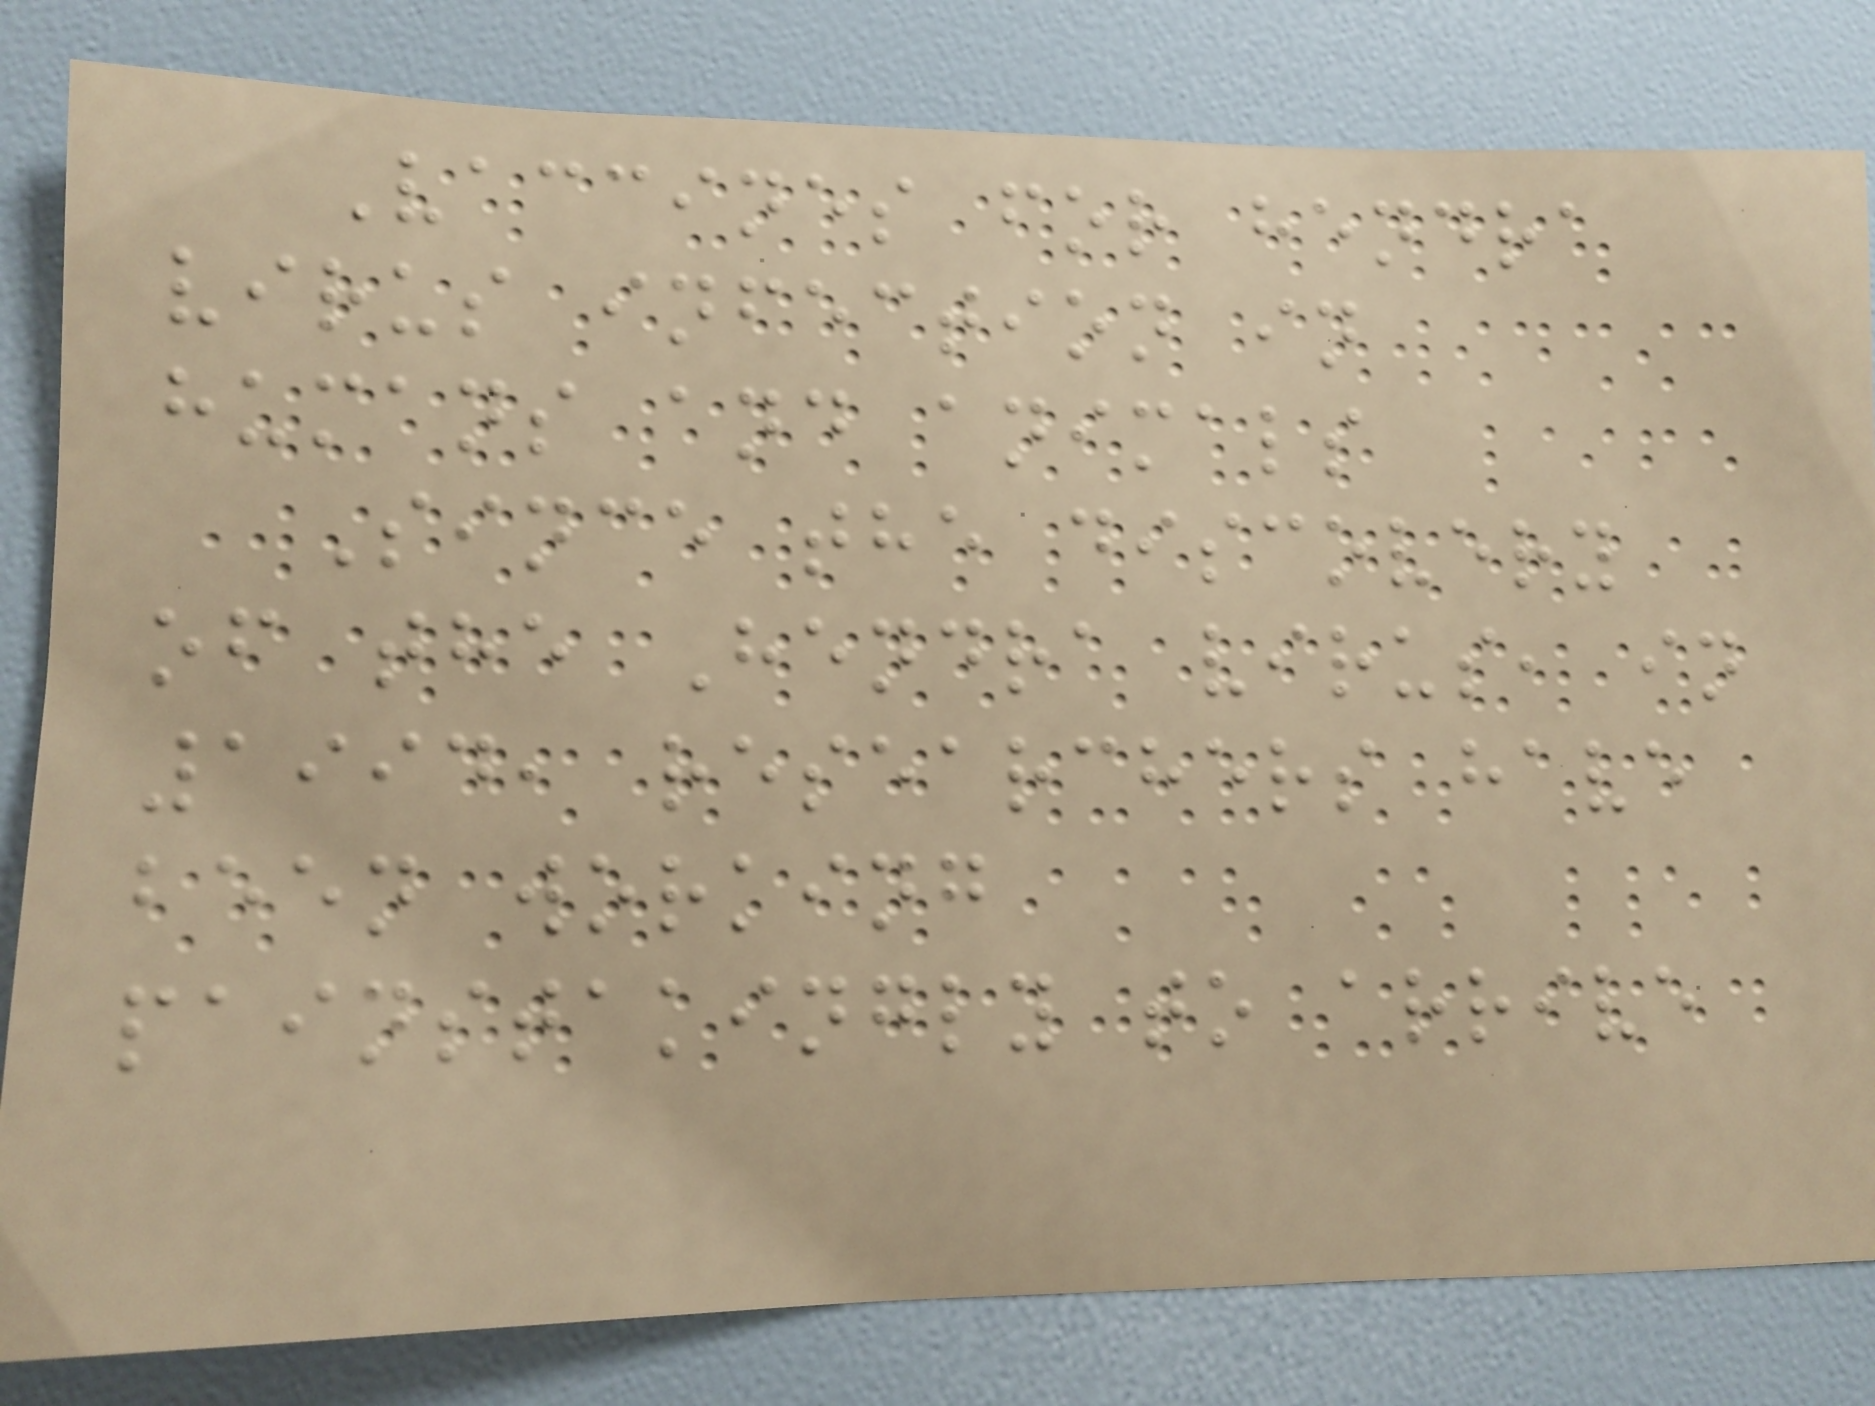Vaccines for hendra
virus infection in
humans and animals
Since the discovery
of the Hendra virus, in
1994, researchers have
been working
painstakingly to arrive
